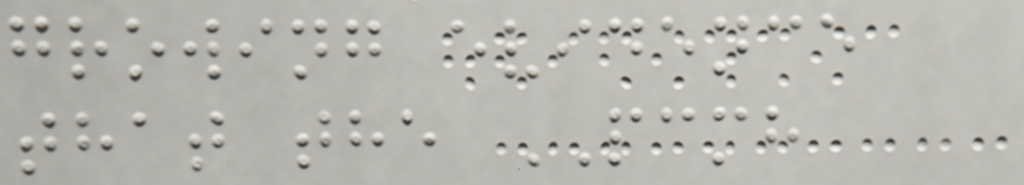growing evidence
that the PCMH
